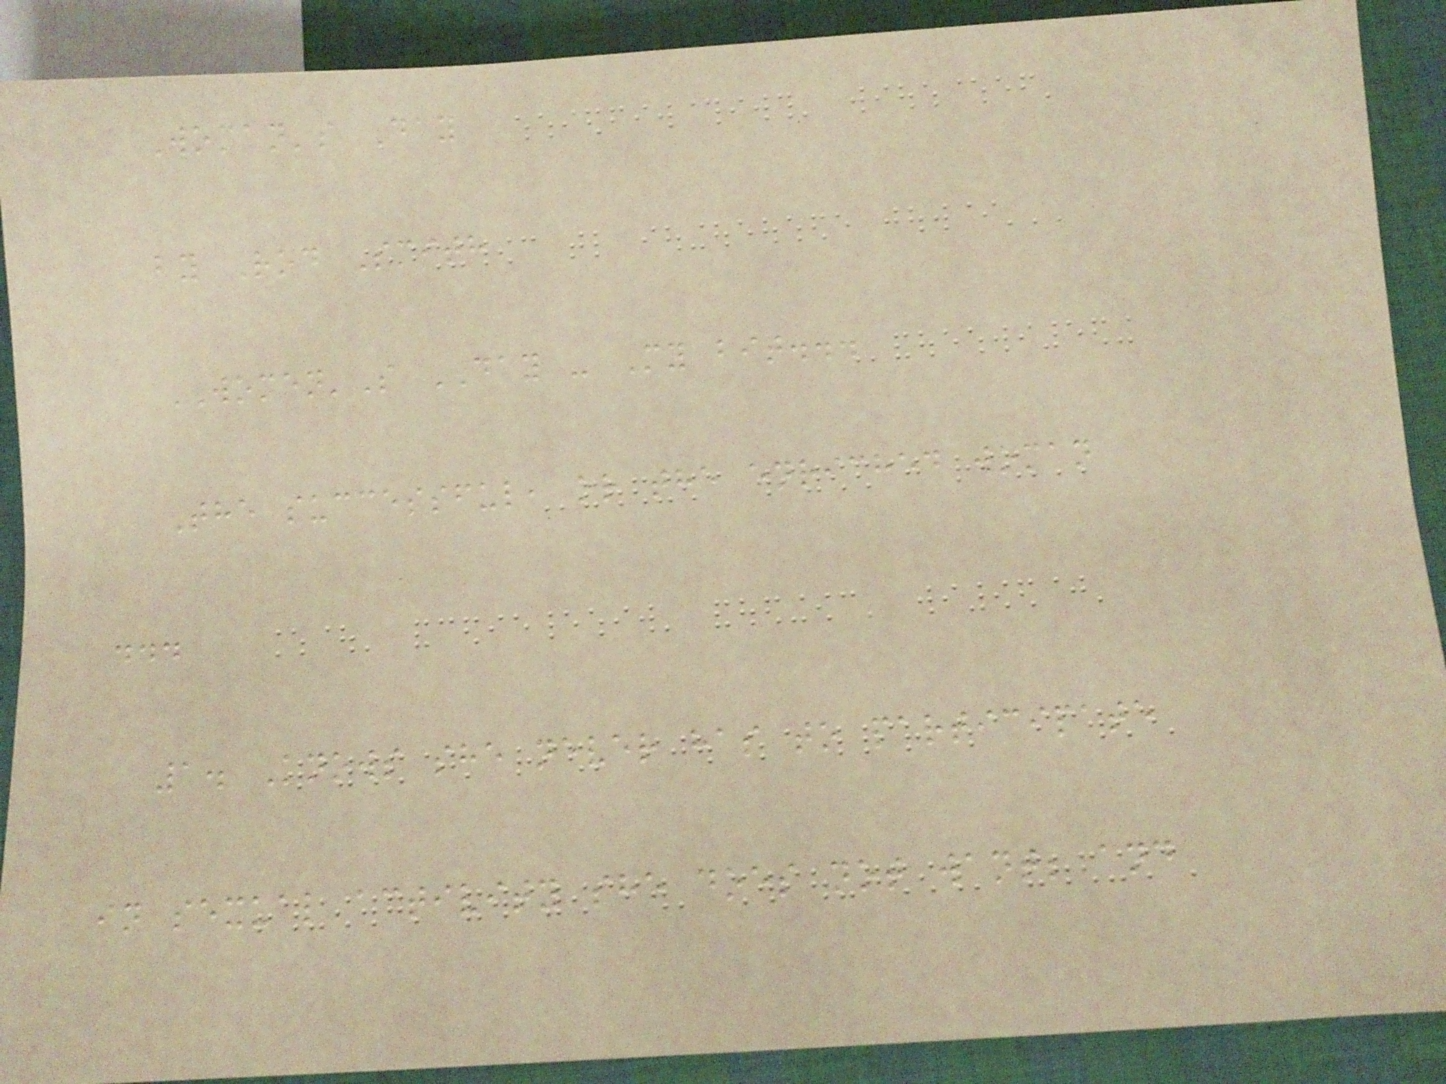Woman's Day
by Rod Smith
WOMEN'S DAY - My bit...
The successful, or the enriched woman
...
1. Knows she never has to participate
in sexual activity she does not want; and
